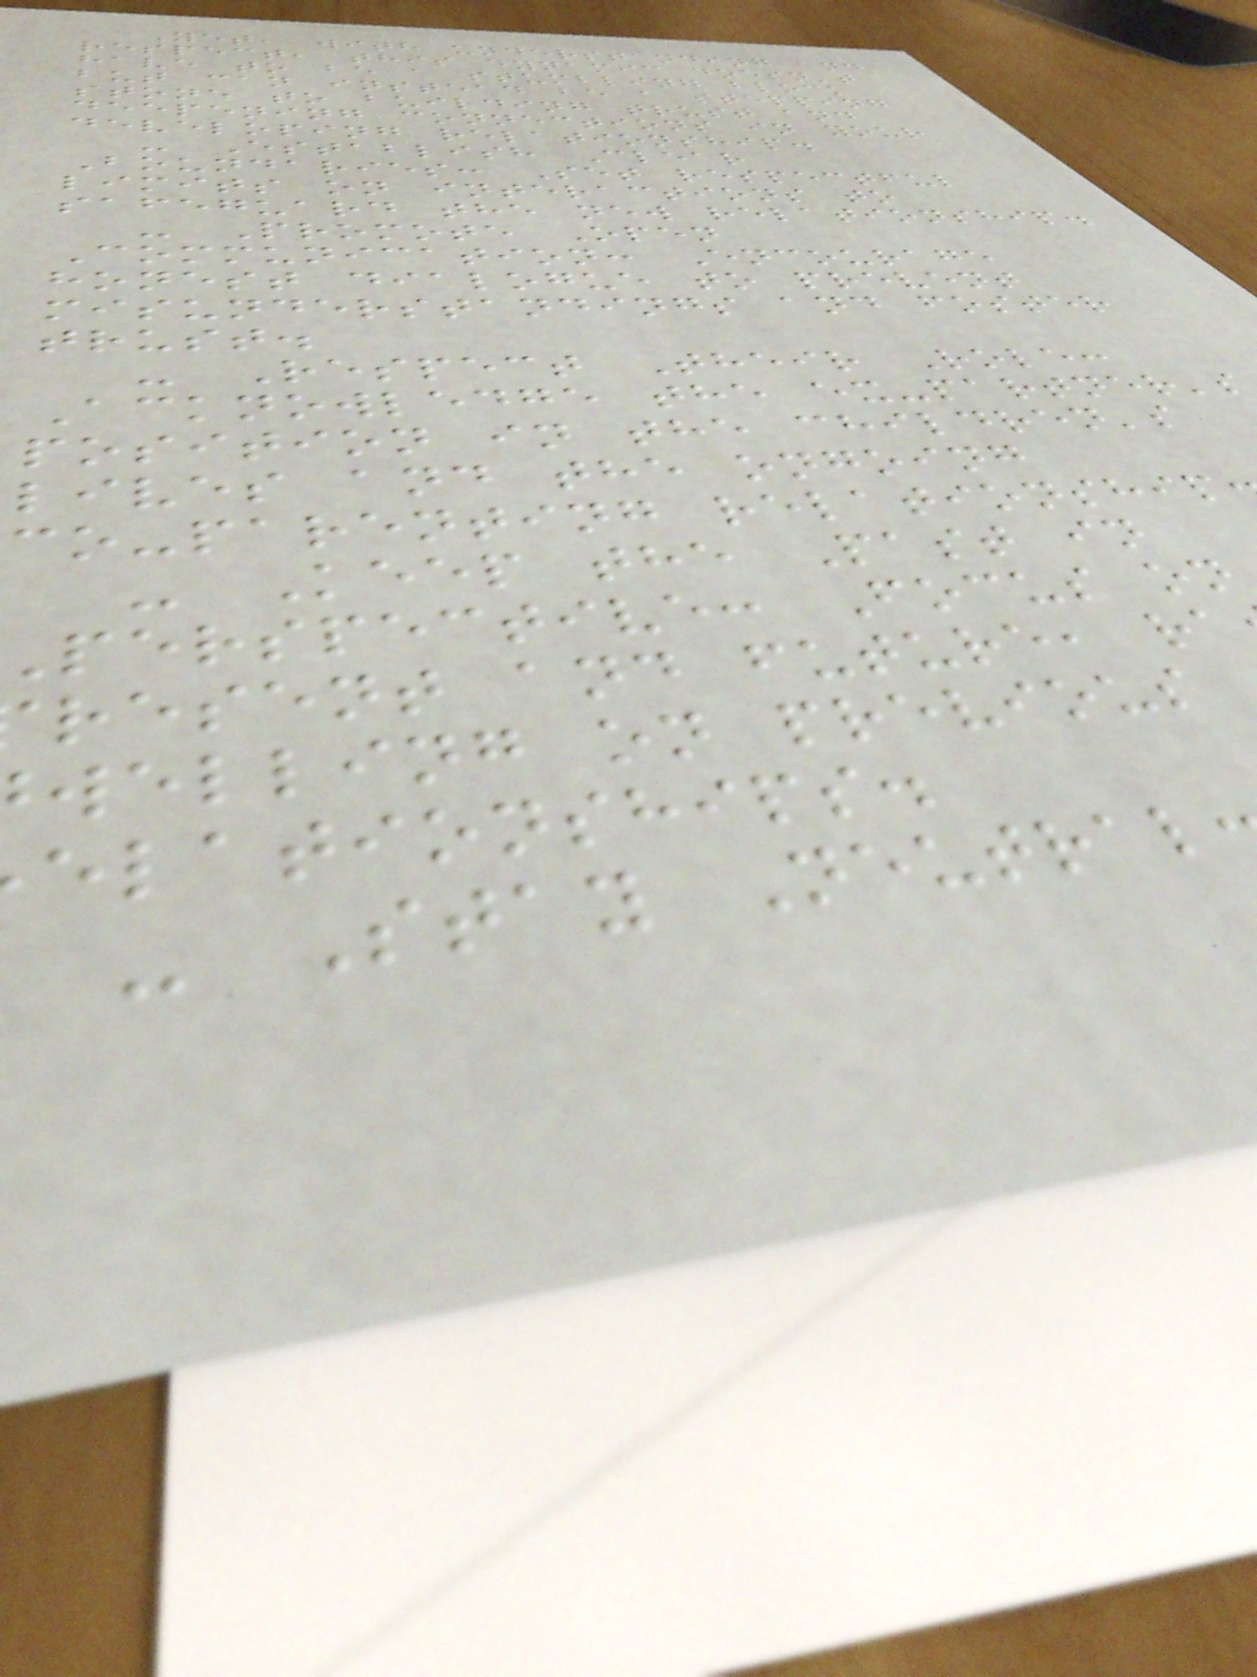Yet, with understanding and
respect, this dynamic doesn't
have to be a stumbling block
but can instead be a stepping
stone to building trust and
deepening connections in your
developing relationship.
- Establish Clear
Boundaries: Set respectful
limits on interactions to
safeguard the new relationship.
- Promote Open
Communication: Encourage
honest dialogue to prevent
misunderstandings and foster
trust.
- Respect Their Role:
Acknowledge the ex-partner's
position in the children's
lives and the ongoing
co-parenting relationship
- Keep the Past in
perspective: Focus on
resent and future, ra
welling on previous
elationships.
- Stay Neutral
